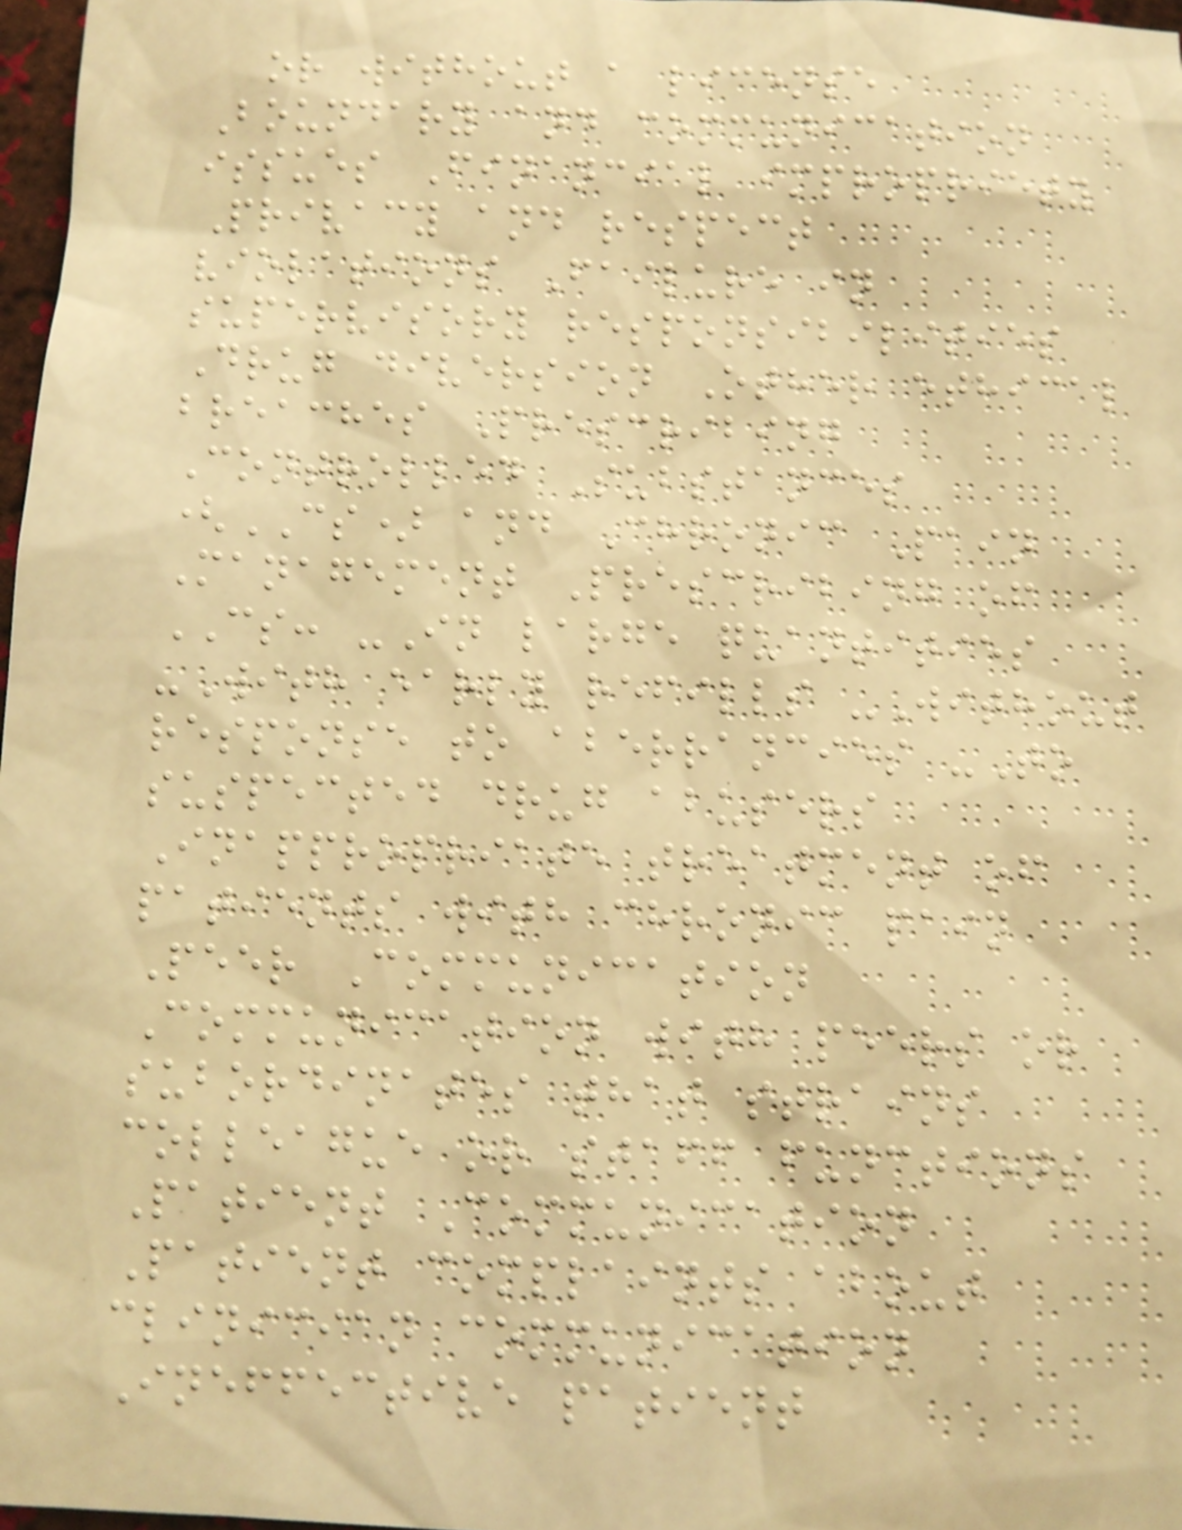or without a license
Boundary and communication
issues Financial impropriety
Privacy and respect
violations Failure in
supervisory responsibilities
Drug diversion Other ethical
breaches Prescribing
Controlled Substances
(CS) and Chronic Pain
Management Prescribing of
CS: -In large quantities
-With early refills -Without
response to aberrancies -To
suspected drug abusers
Inappropriate treatment of
patients with chronic pain
Peer Communication
Communication with peers or
subordinates that strains
colleague or staff functions
Patient Communication
Patient complaints about
clinician communication
Ineffective patient
